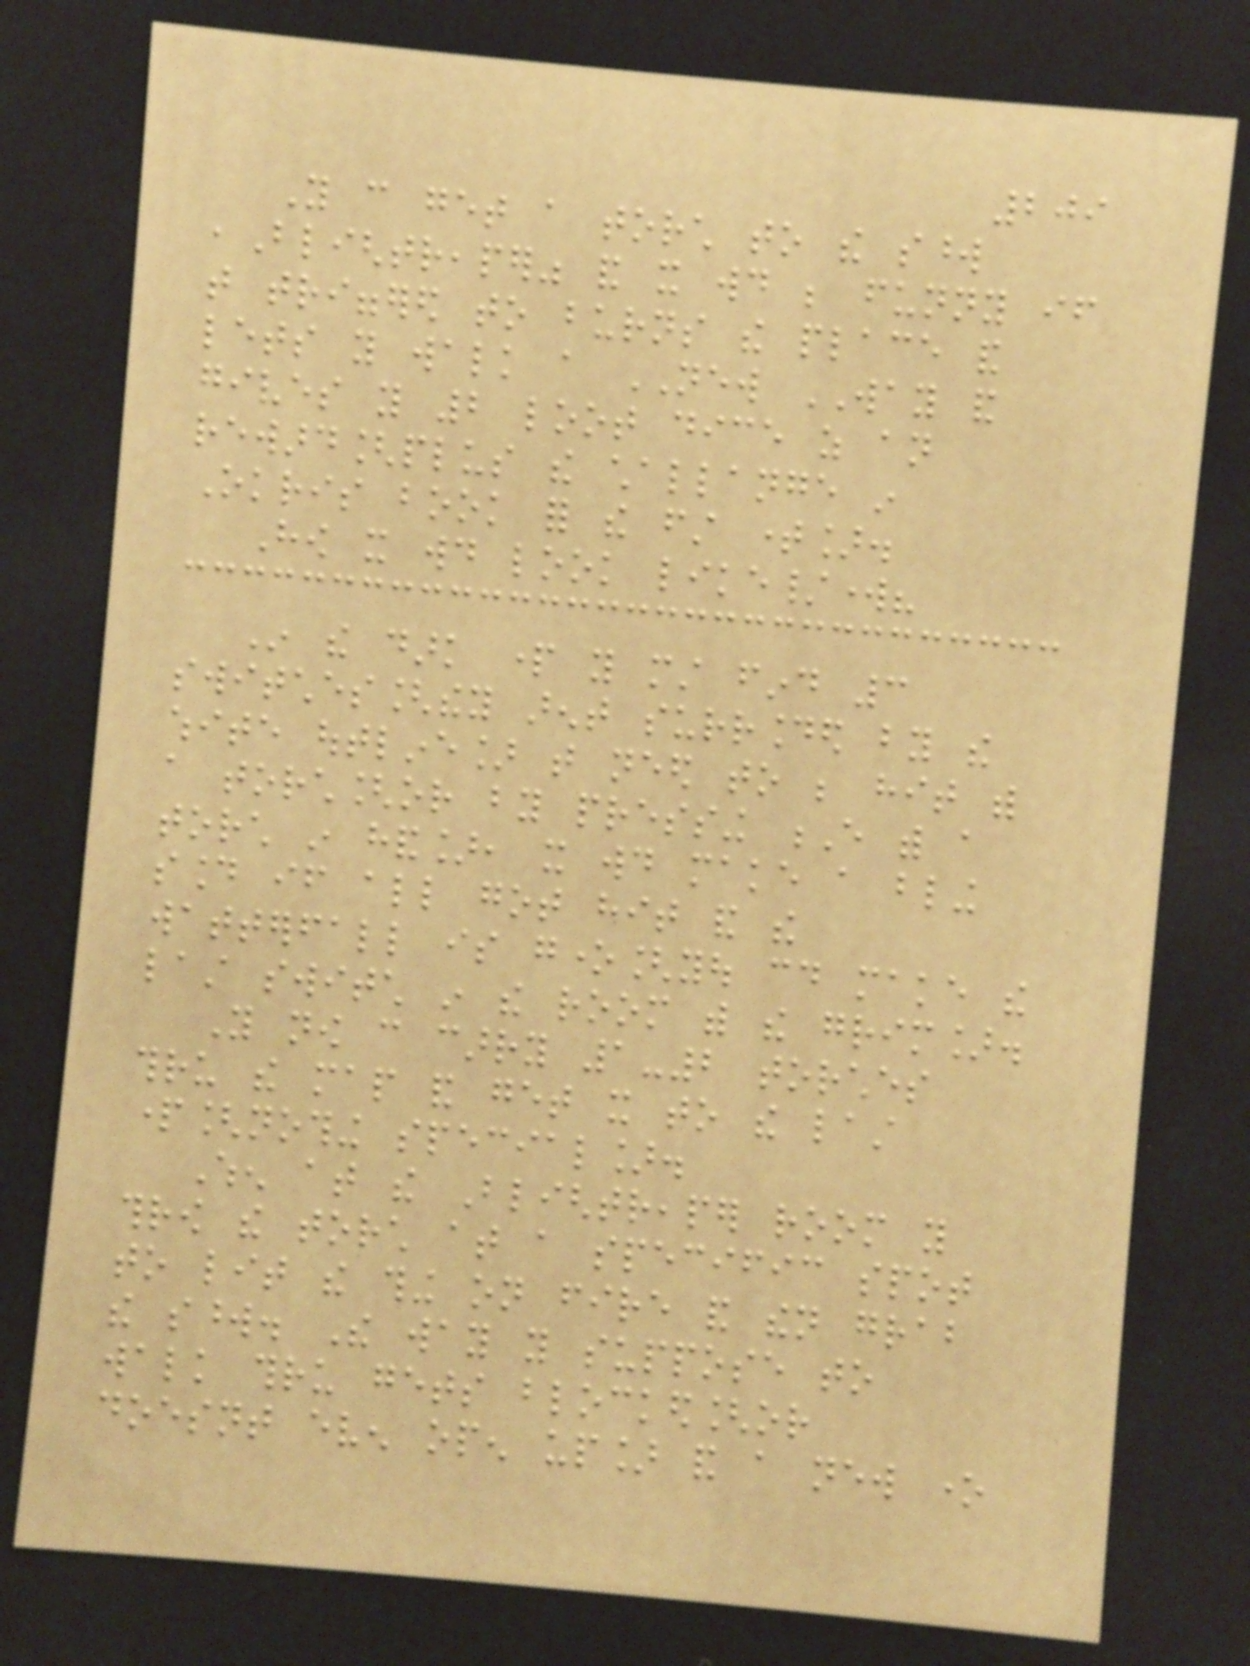209
You can get a torch to the sword
,Blightreaper" and it would be funny if
that triggered to burns the place and
lets you walk a NEW WAY and
gives you 2 loot dice as an
reward[plus the challange in
Okris book for the first time].
How it would look like/work?
In the dark part you must find 3
switches[they arent surrounded by the
white outline] that need to be hit with
a torch[or by pressing E with a
torch in hand], it would make a bling
sound if all got hit and the
watterfall is gone[you could make the
last switch in the room with the grim].
You now can carry 1-2 torches
thru the map and get it to the last
part[nothing special].
When at the Blightreaper room you
throw the torch at a specific spot
to lit the thing on fire and then grab
the sword. The way you suppose to
walk thru gets blocked[or
doesnt even open up] and a new one
